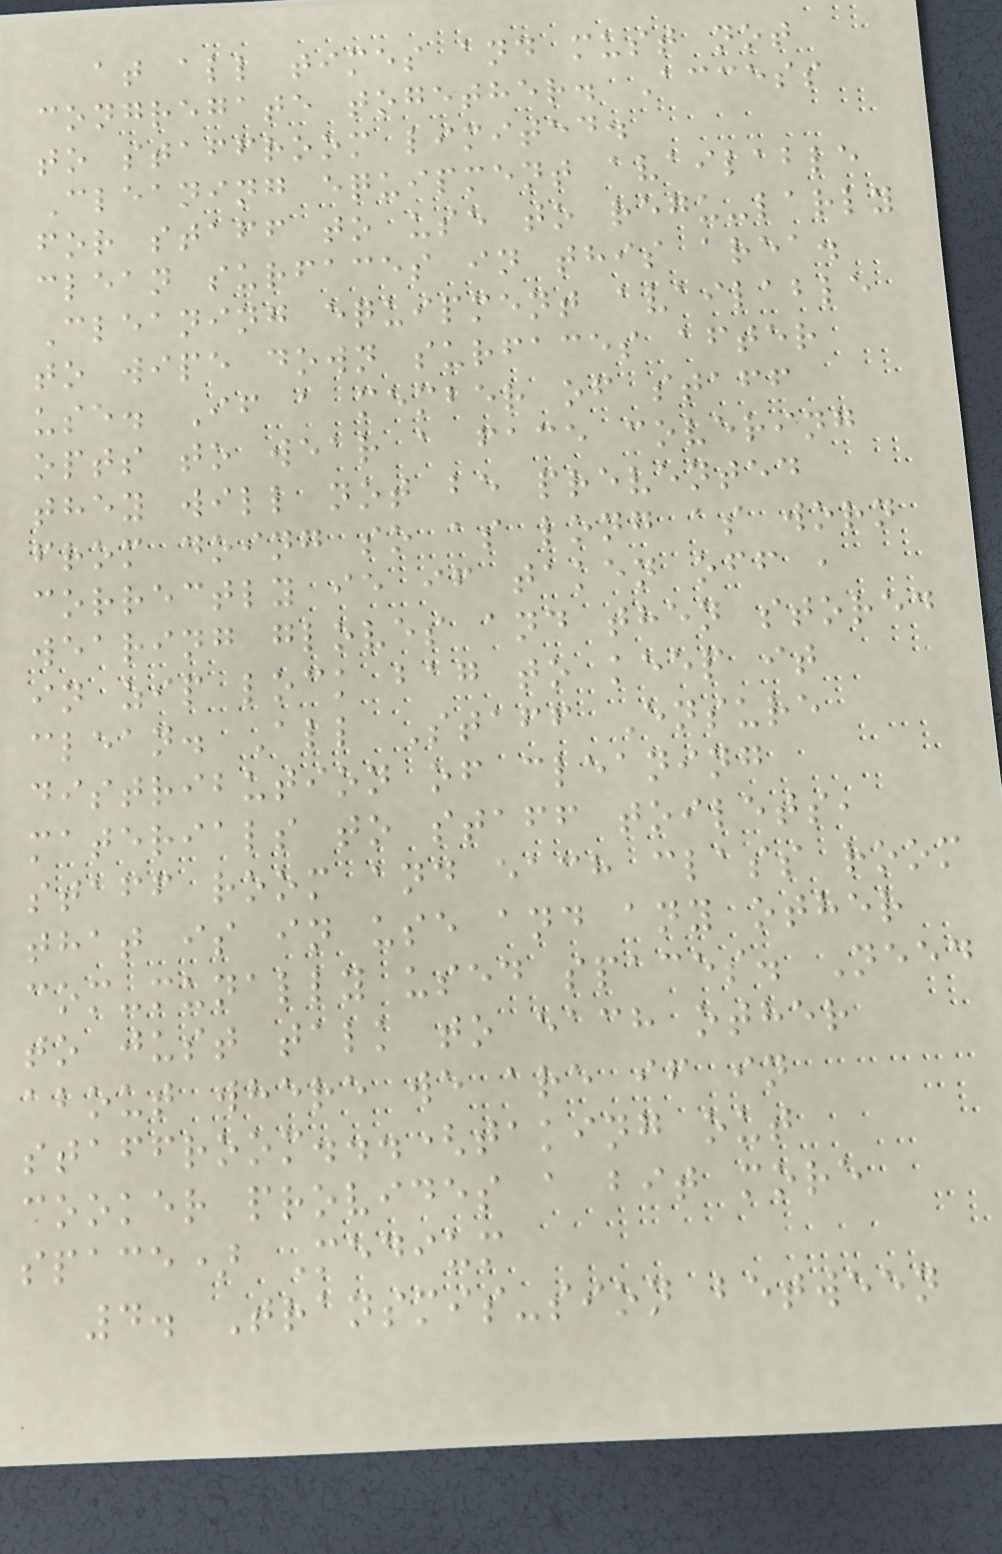at all times and must not
congregate together. Access
to staffroom limited.
Cleaning equipment available
for staff to use to regu-larly
clean surfaces in this area.
Cleaning equipment available
to wipe down surfaces after
use. If a member of staff
opts to wear a face covering
they will not be prevented
from doing so as long as worn
correctly ie if taken off ,
wearing gloves and then stored
in zip lock bag to keep it
clean. All Staff Ensure
distribution of cleaning
materials to staff toilets,
staff room and each class room
that is in use and any other
com-munally used spaces. Need
to just talk to each other
about where we are if in
staffroom...(taking out
cooker provides a bit more
space) Medium
4. Transmis-sion between
